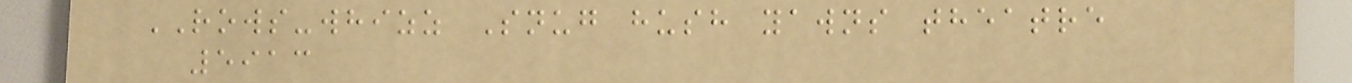ROWS-whizz Snug hush yawns theatre
5913
